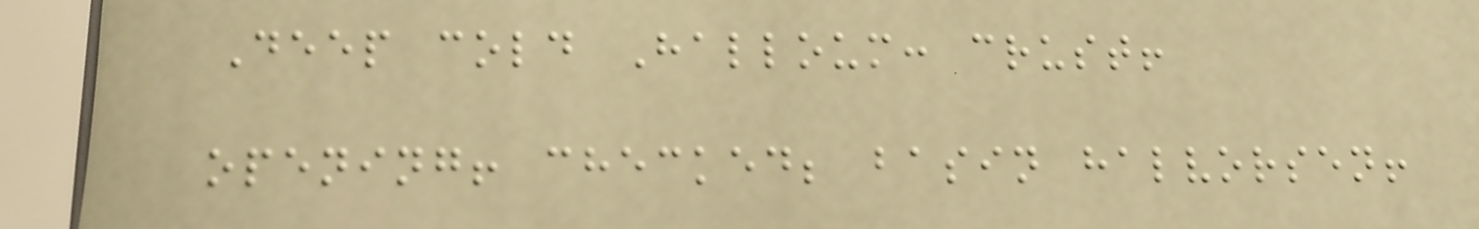Deep cold Halloum: crust!
opening! checked; basin halvorsen!
